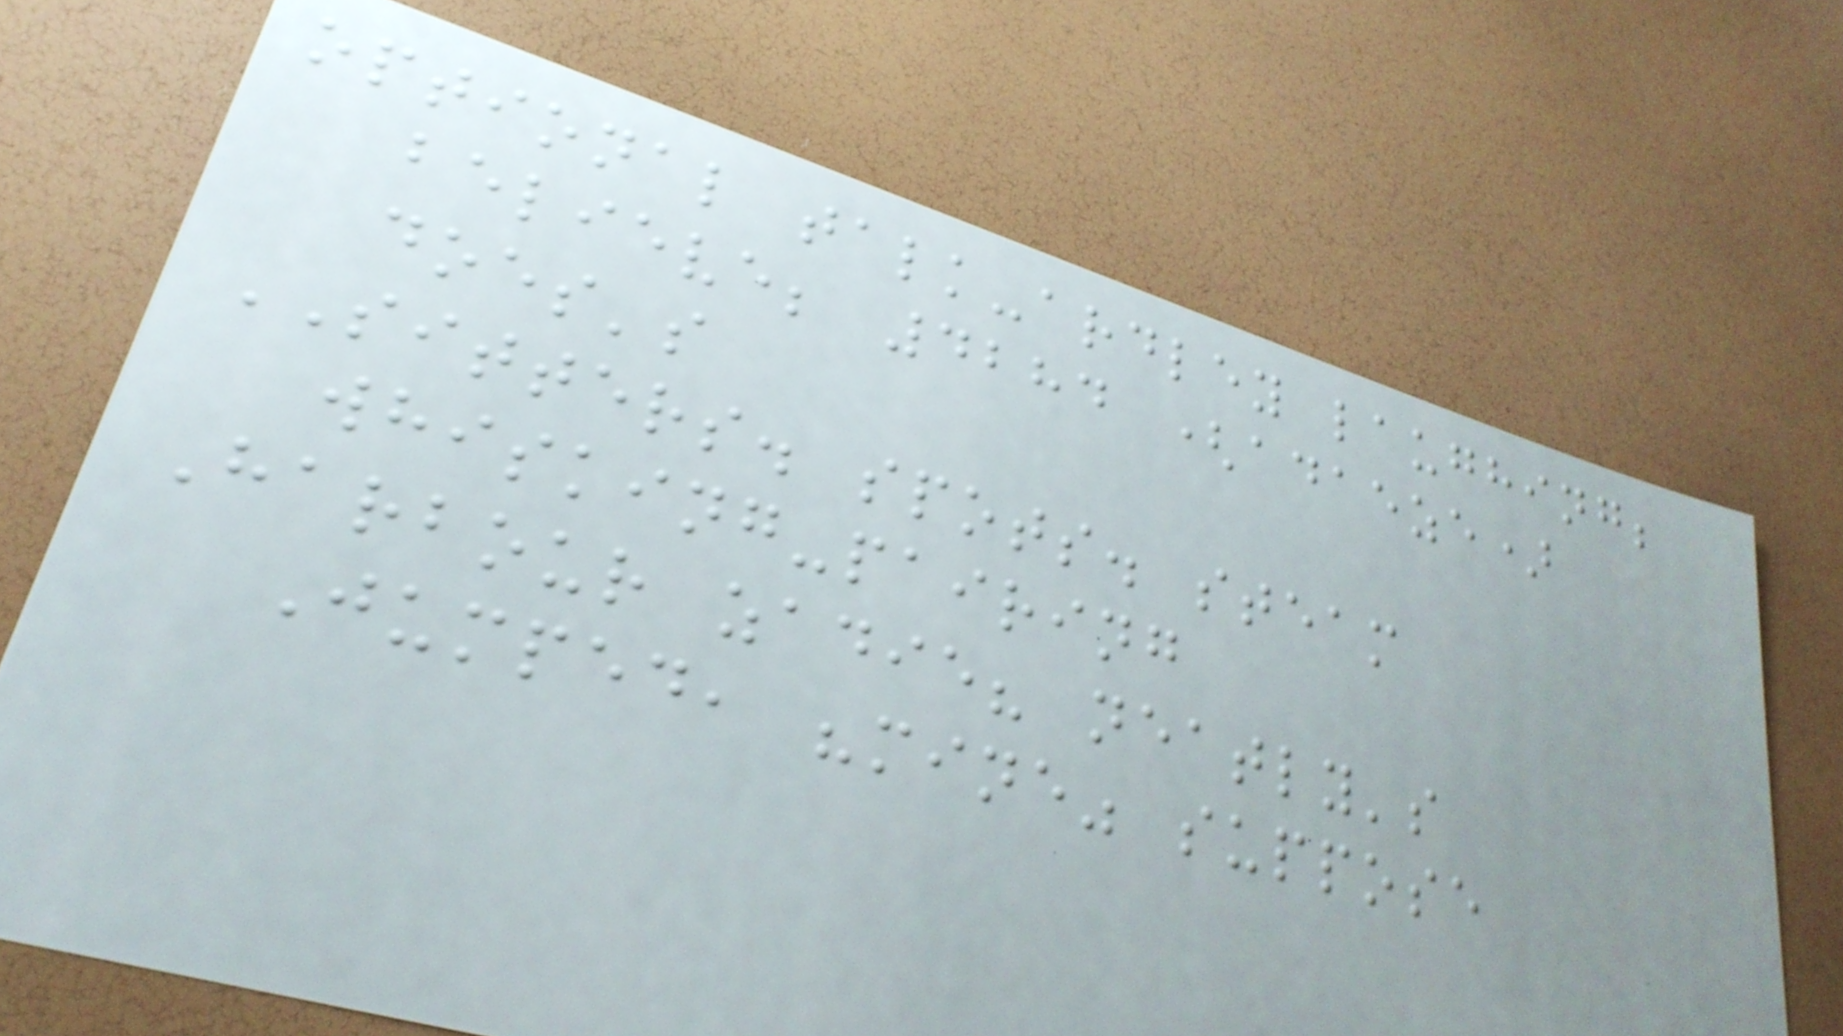optional talk-ardley laughing;
believe; 4284 (adaeze)
does's
SITTERS. spots. steam
whisking-pairing
Harbour zadie? neatly's
Jumped, "mine" suppose
